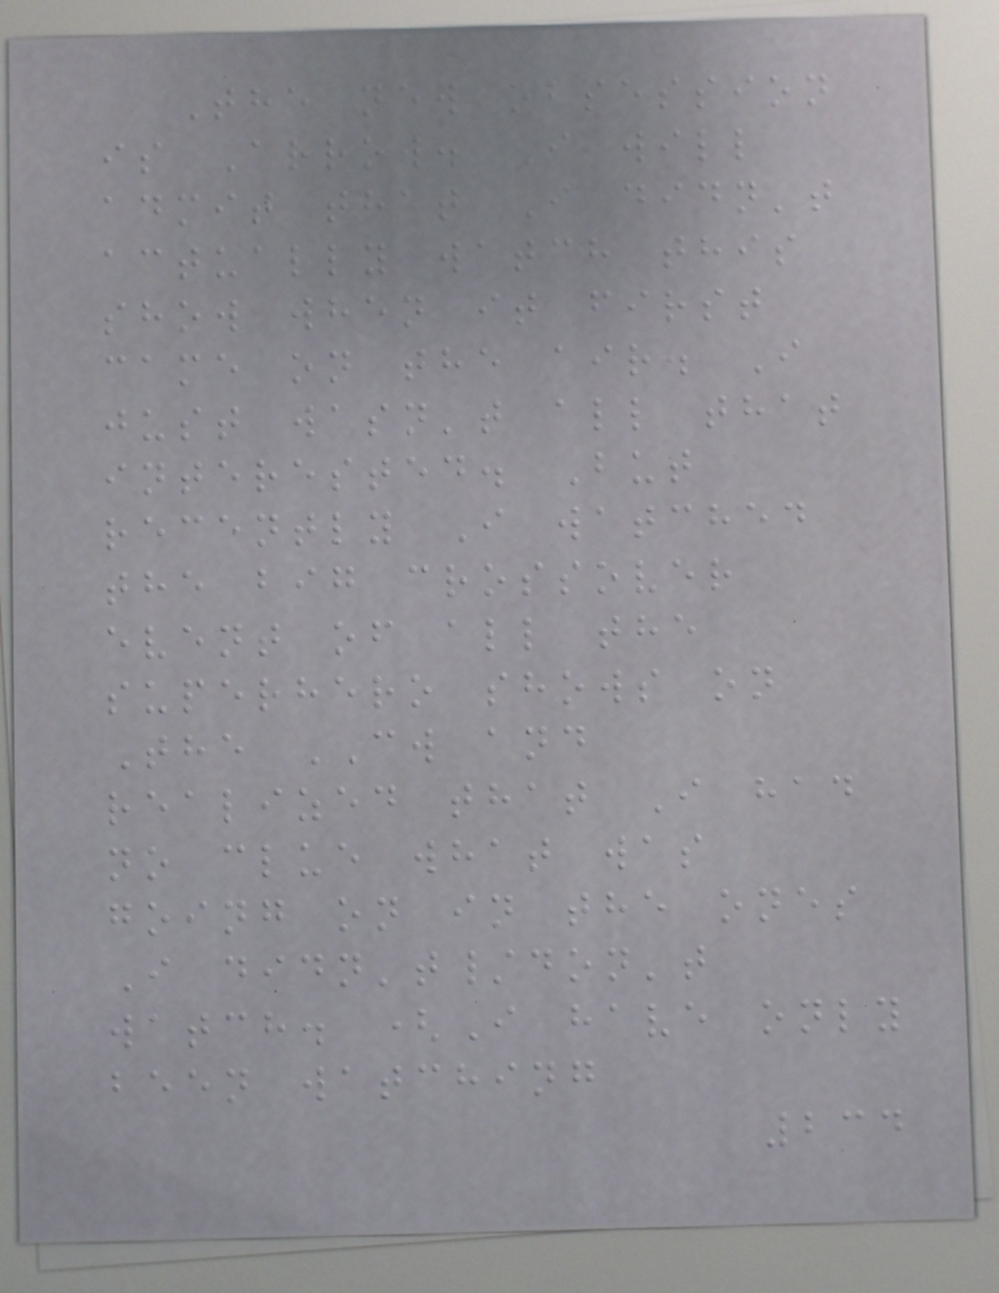The new obsession
is Arrow. I will
admit that I didn't
actually watch this
show when it first
came on the air. I
just wasn't all that
interested. But
recently I watched
the big crossover
event of all the
superhero shows on
The CW and
realized that I had
no clue what was
going on in the ones
I didn't/don't
watch. (I have only
been watching
234
